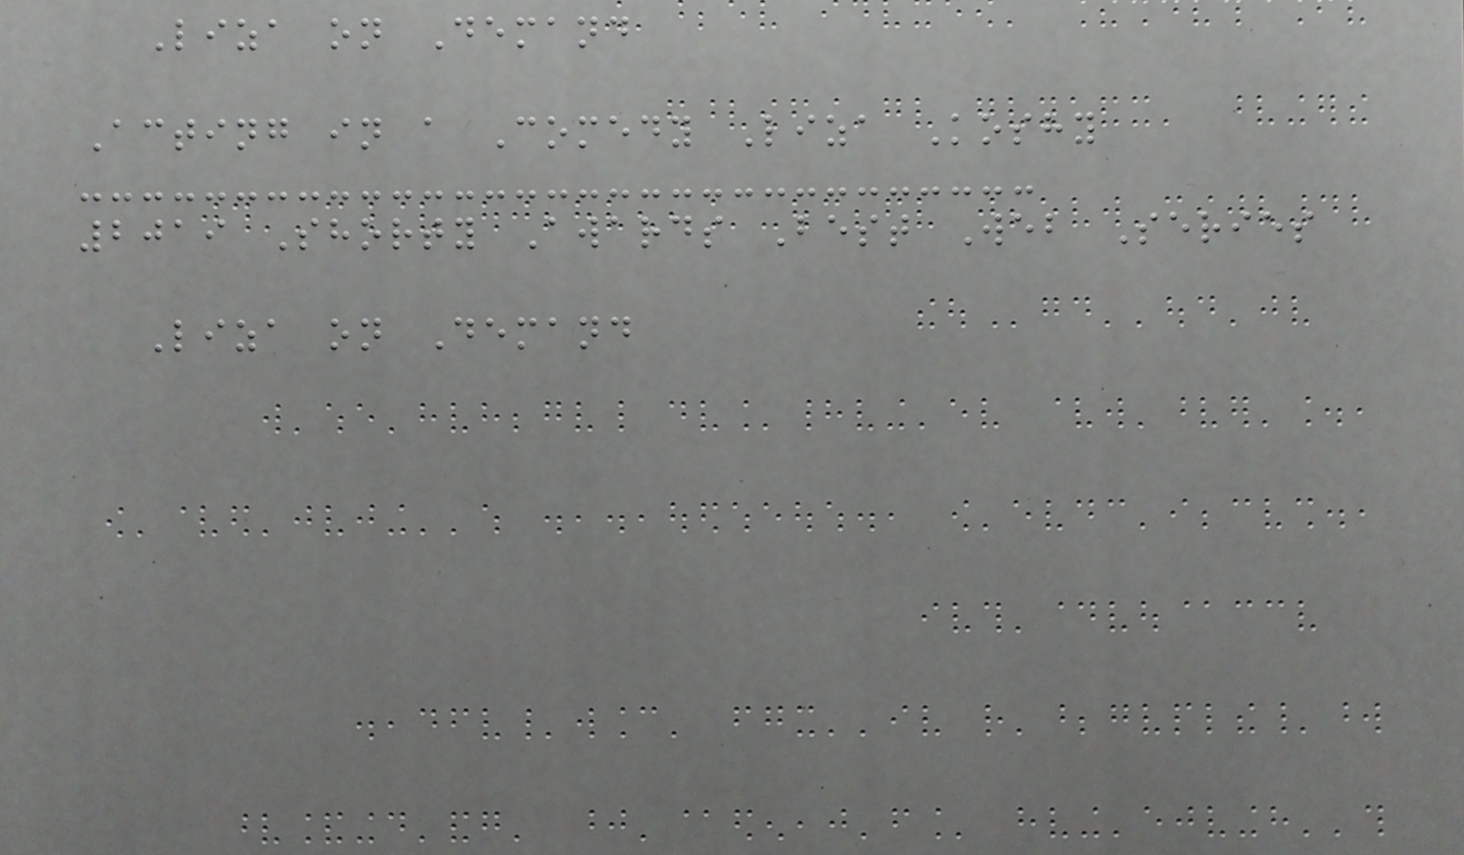Liza on Demand
Acting in a Comedy Liza Koshy
2019 Shorty Awards Best Web Series
Liza on Demand
